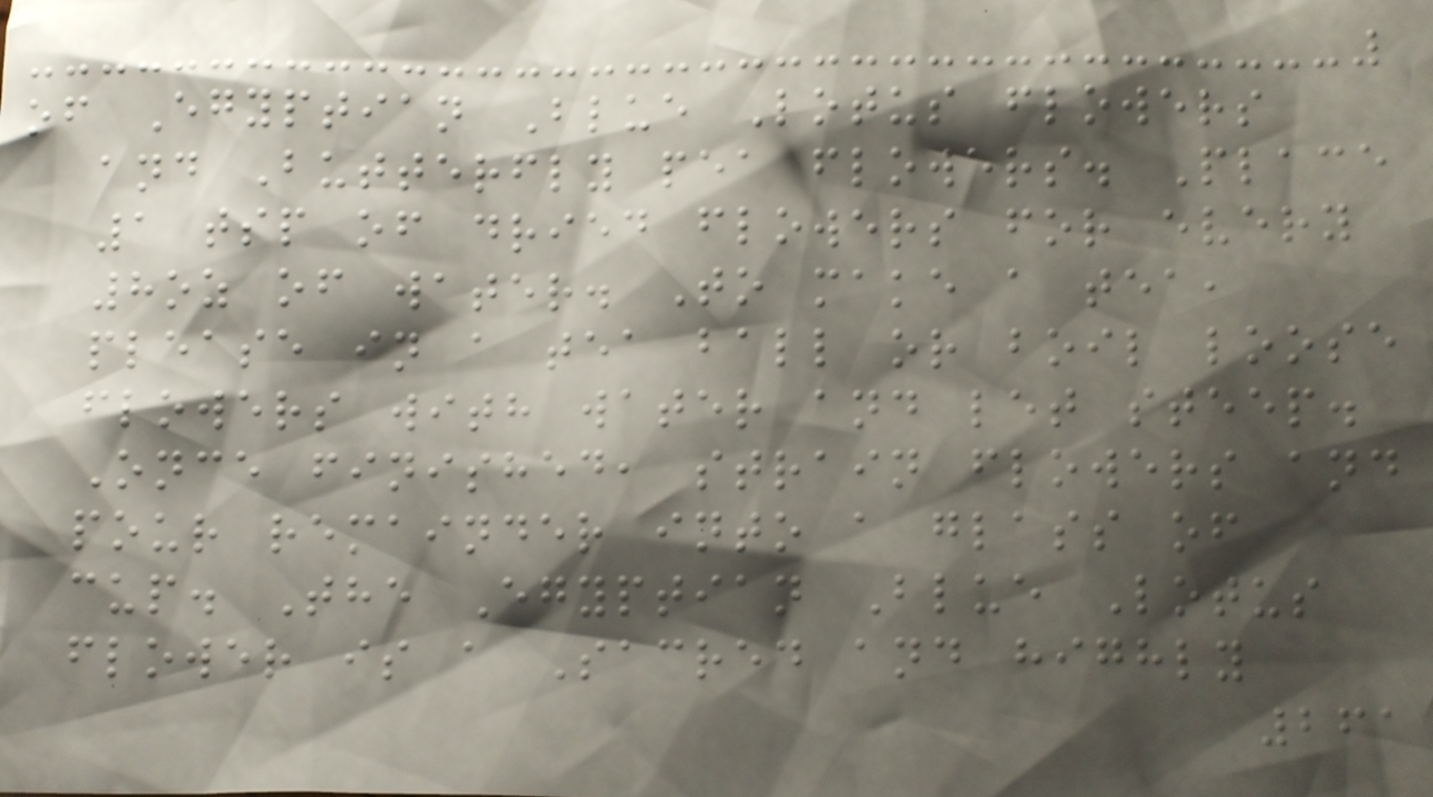of Egyptian Blue Lotus flowers
and Butterfly pea flowers. Place
1 tsp of dried flowers for every
8oz of water. To make a tea,
please in a tea ball or boil loose
flowers with water and let steep.
Once finished, strain flowers and
pour remainder into a glass of
cup. The Egyptian Blue Lotus
flower is a Sacred and highly
261
